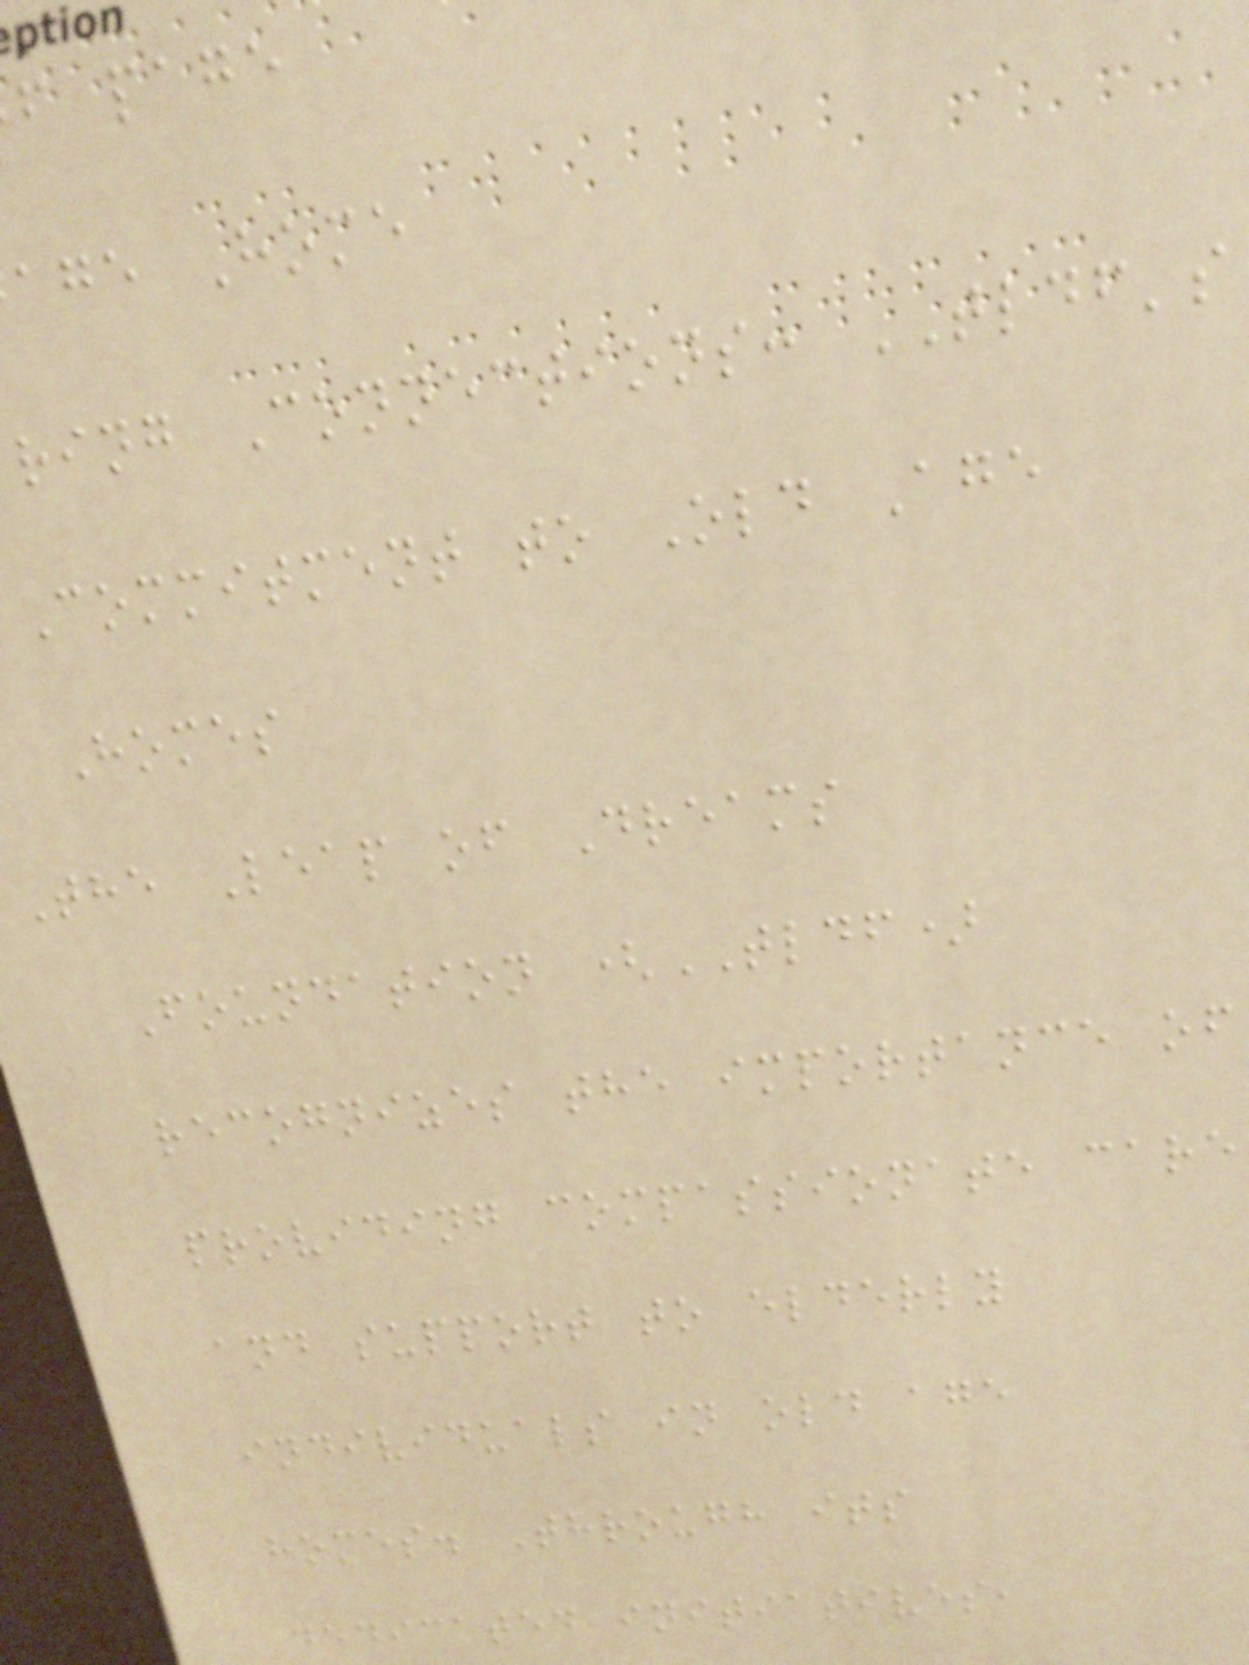f page
age Home
ring Connections: TLDF's
Commitment to Old Age
Homes
The Leap of Dreams
Foundation (TLDF)
recognizes the importance of
providing compassionate care
and support to elderly
individuals in old age
homes. Through its
dedicated initiatives,
